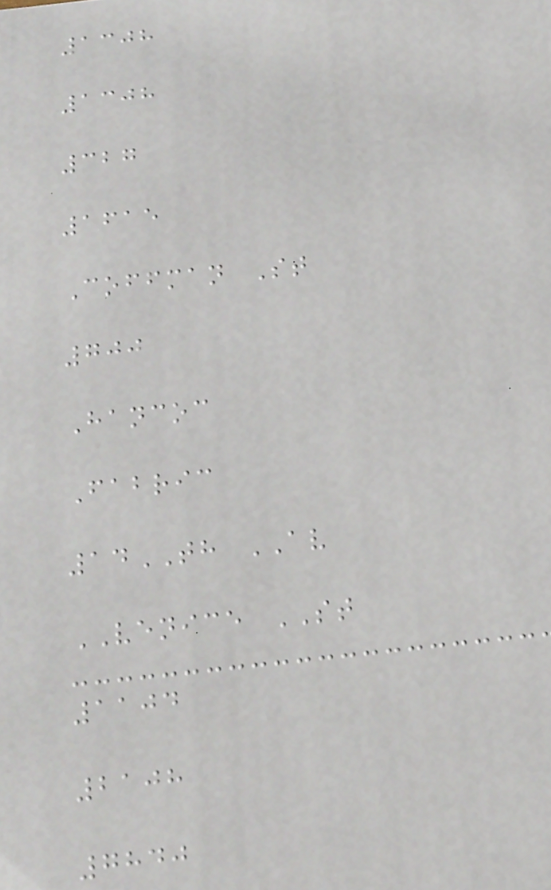1308
1308
327
1615
Coffman St
700
Hancoc
Fabric
14TH AV
VENICE ST
1104
2108
7840
